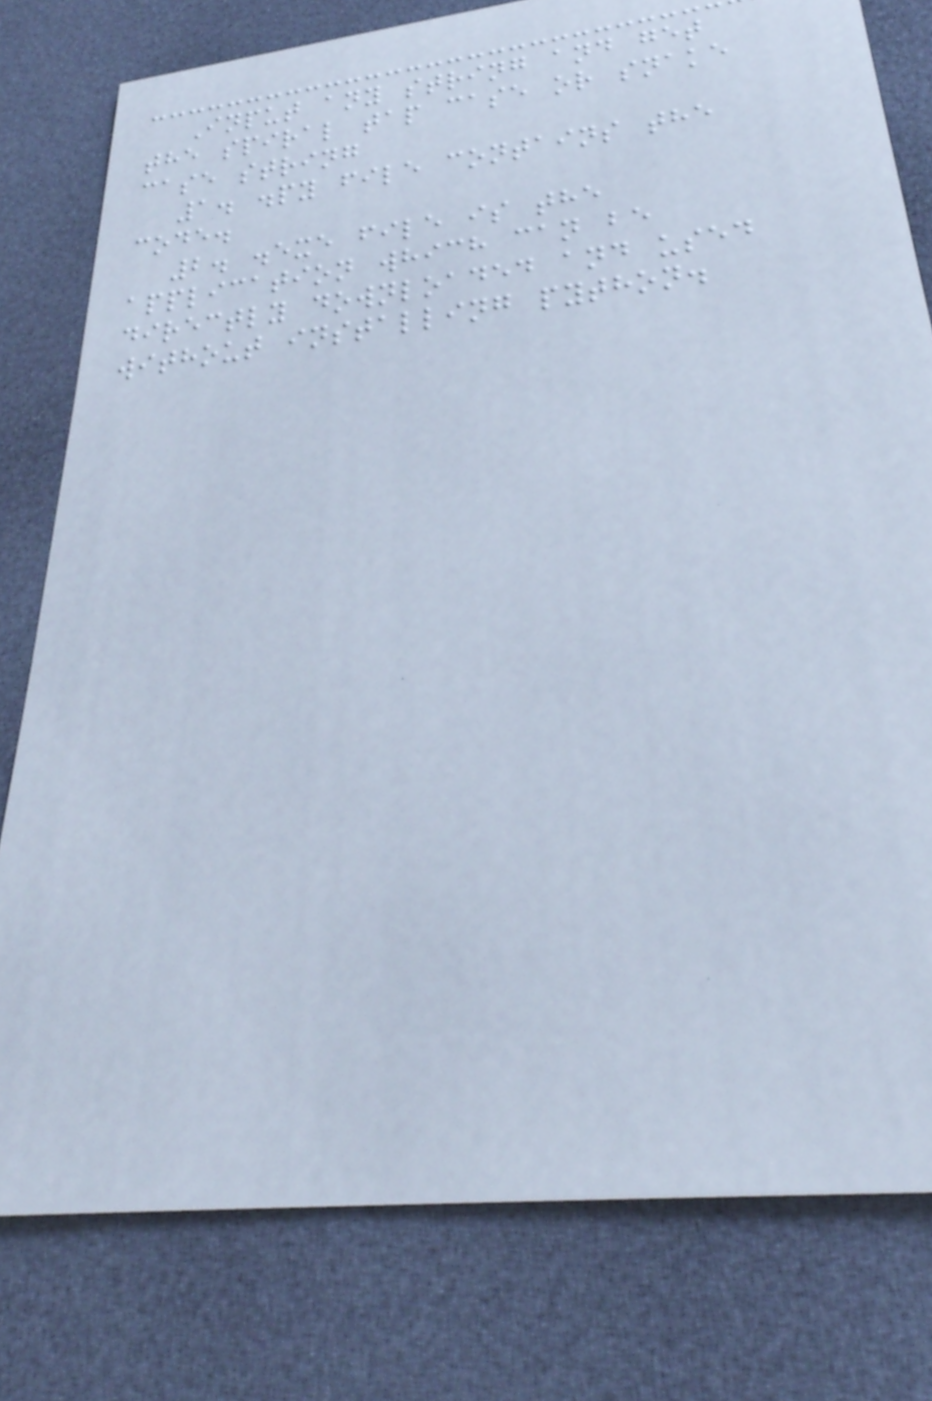Input any string and get
the spiral tap case or snake
case string
1. .py file contains the
code.
2. .exe file is the
application which can be
directly downloaded and used
without installing python.
